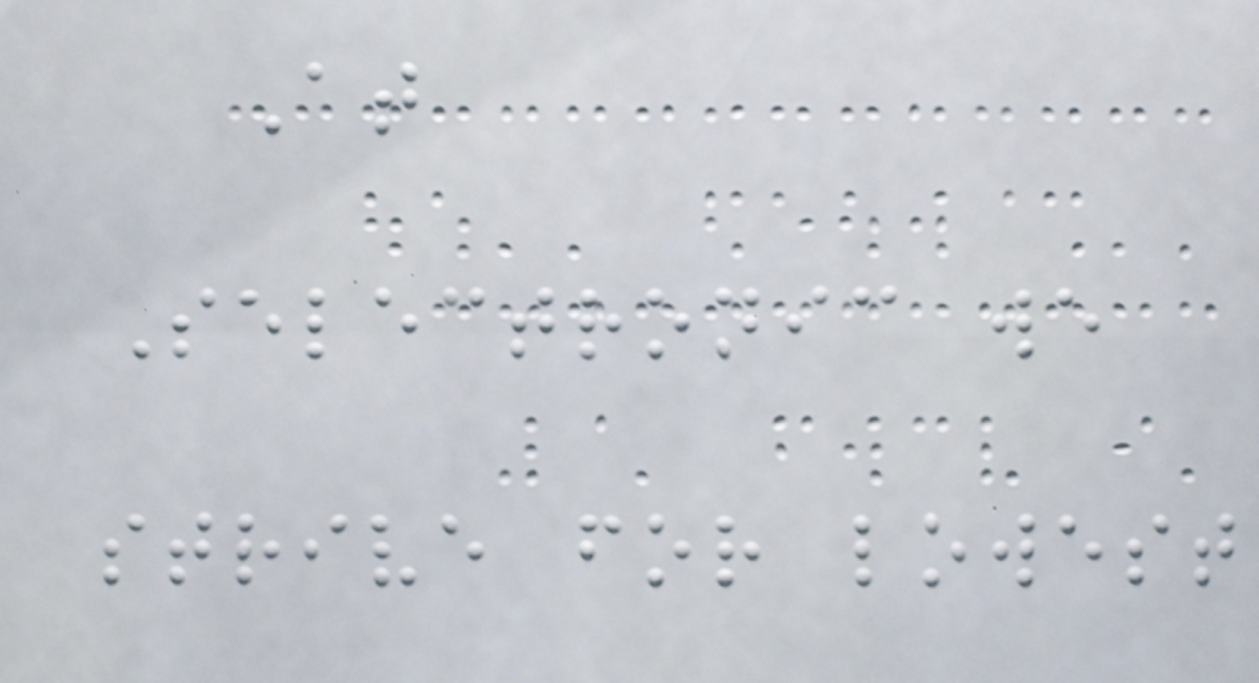At
Selectronic we
strive for lowest
